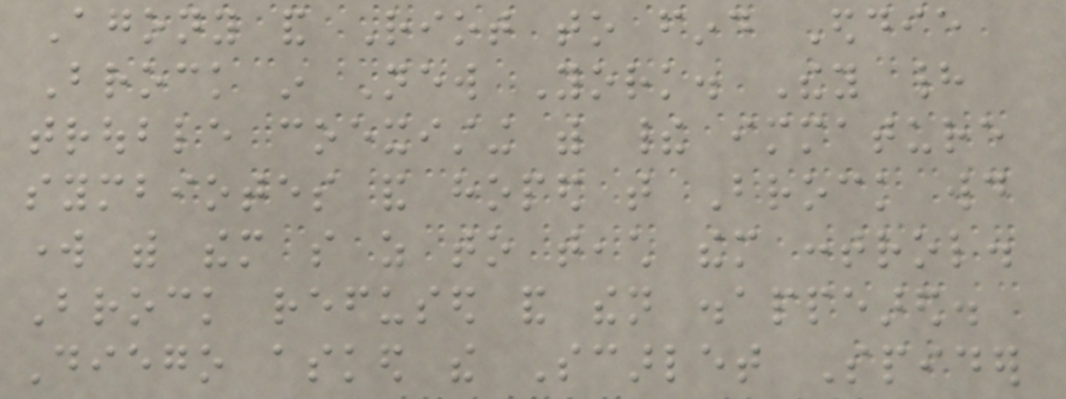Agony and Riot to find Eddie
Brock in New York. They had
trouble coexisting with their immature
symbiotes and hoped that Brock would
work with them so as to teach them control.
Brock refused and then disappeared.
Diego asked the Scarlet Spider
